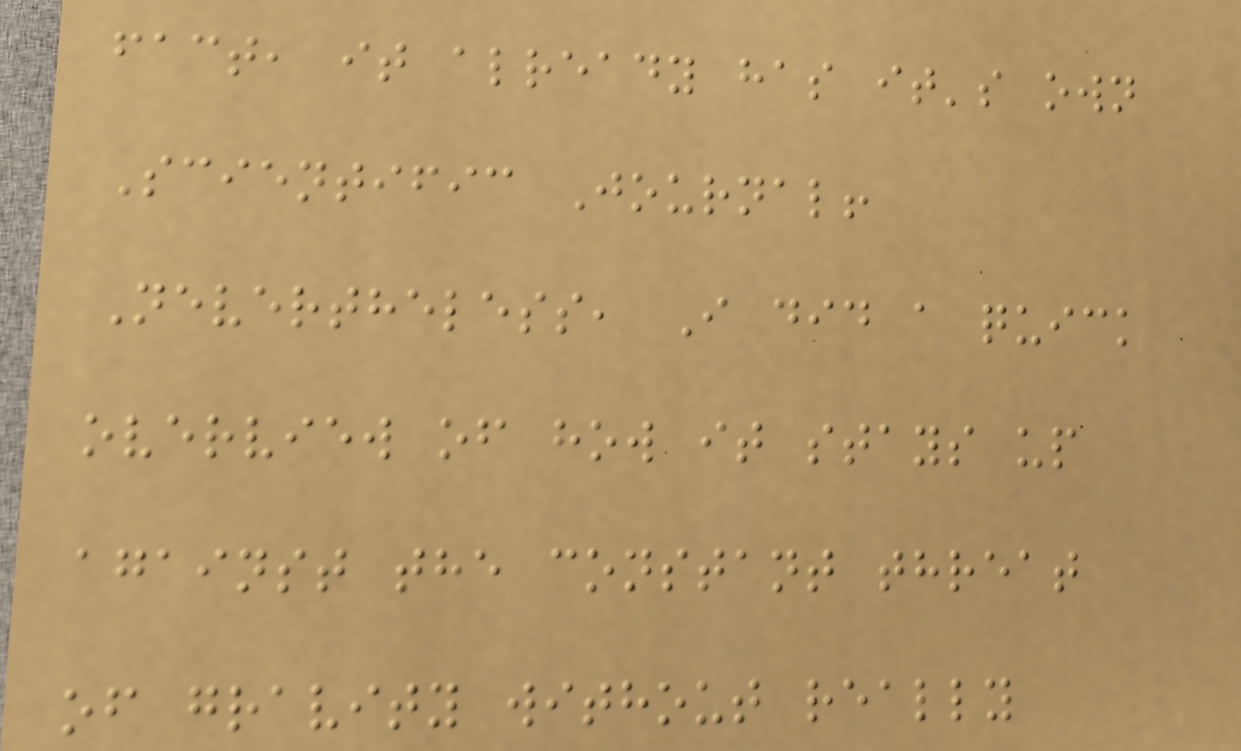fact, it already has it's own
Scientific Journal!
Nevertheless, I did a quick
overview of how it stays up
against the constant threat
of gravity without really
